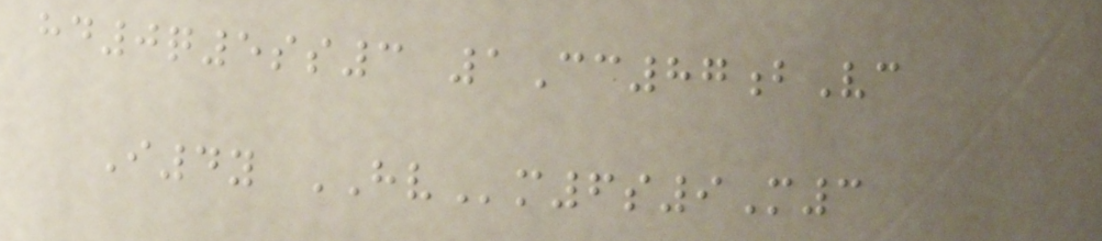hd0q5ss3 1Cc87bVc
I4y HVm6s9M3
